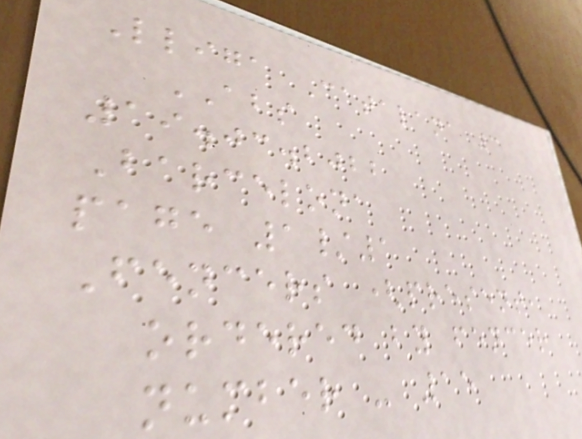Lliga Catalana 3
ABS
19.03.2022
Barcelona
page 1/1
Fencers (present,
ordered by fencer
number - 15
